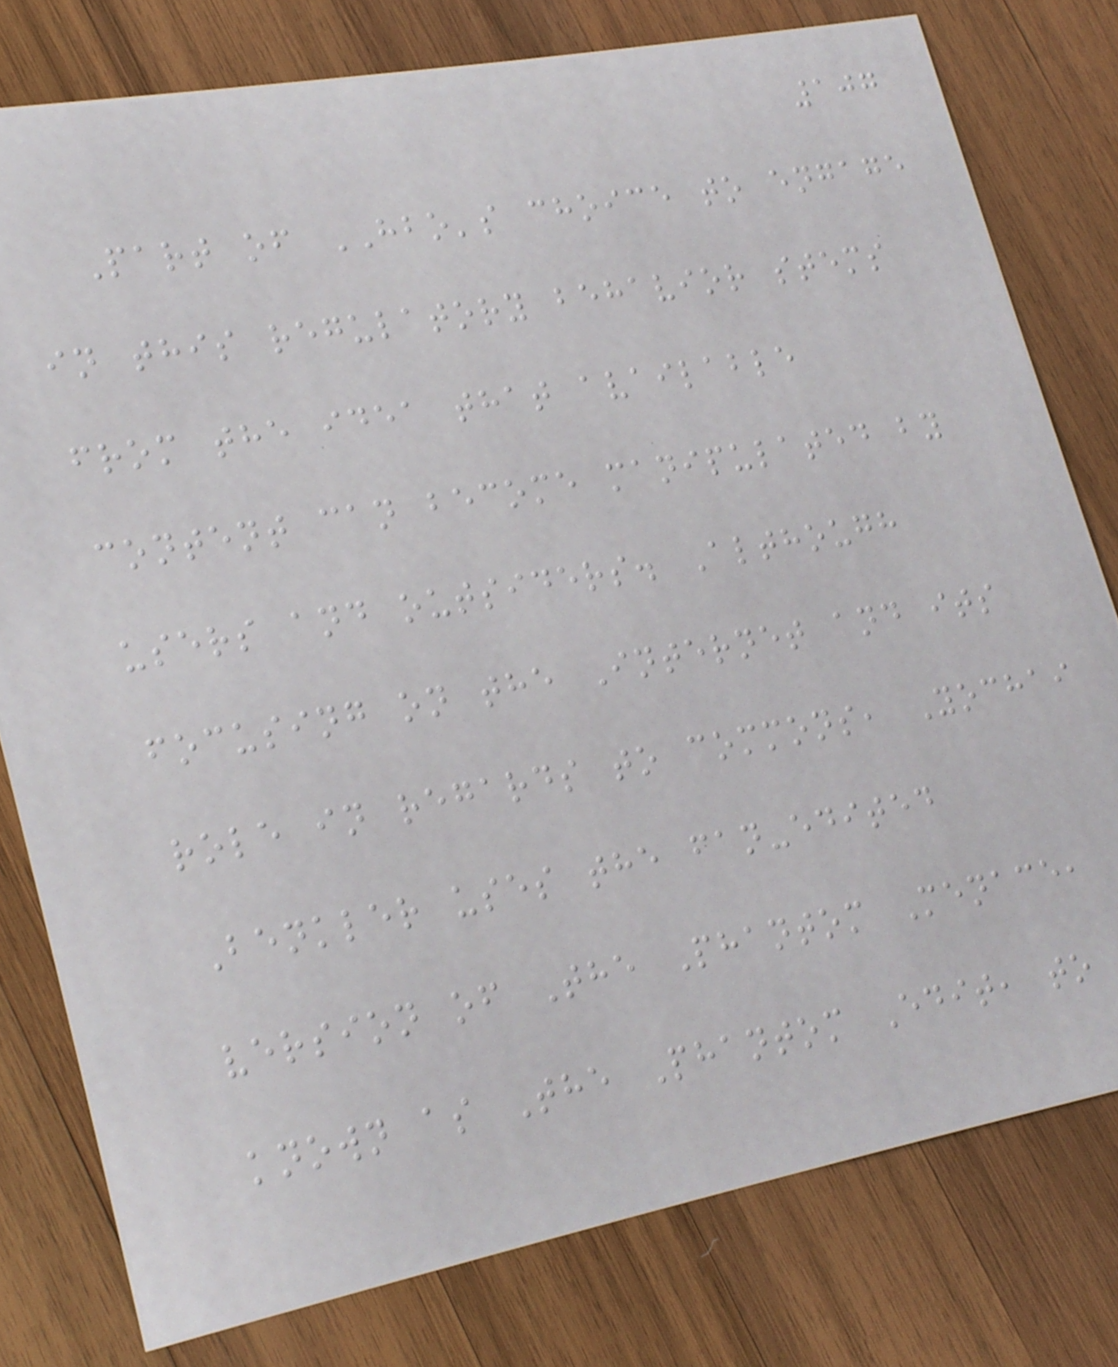107
Part of HBO's choice to engage
in this regulatory behavior stems
from the idea that available
content can become manipulated by
users and outsiders. Although
focusing on the Internet and its
role in regards to commons, Yochai
Benkler uses the fan-edited
version of The Phantom Menace,
known as The Phantom Edit, to
